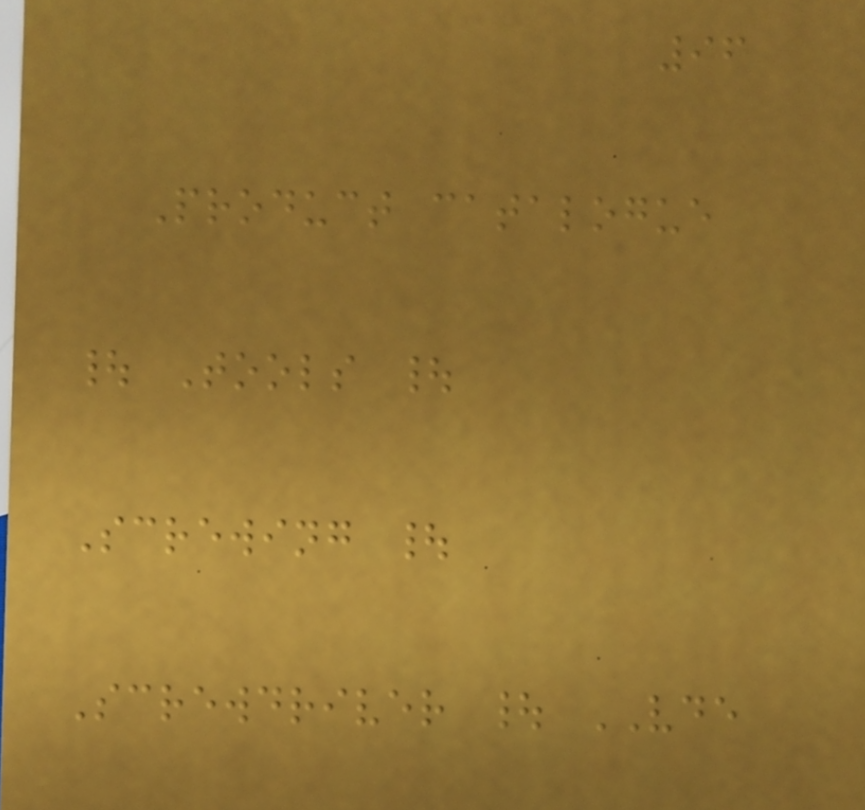96
Product catalogue
| Tools |
Screwing |
Screwdriver | VDE
